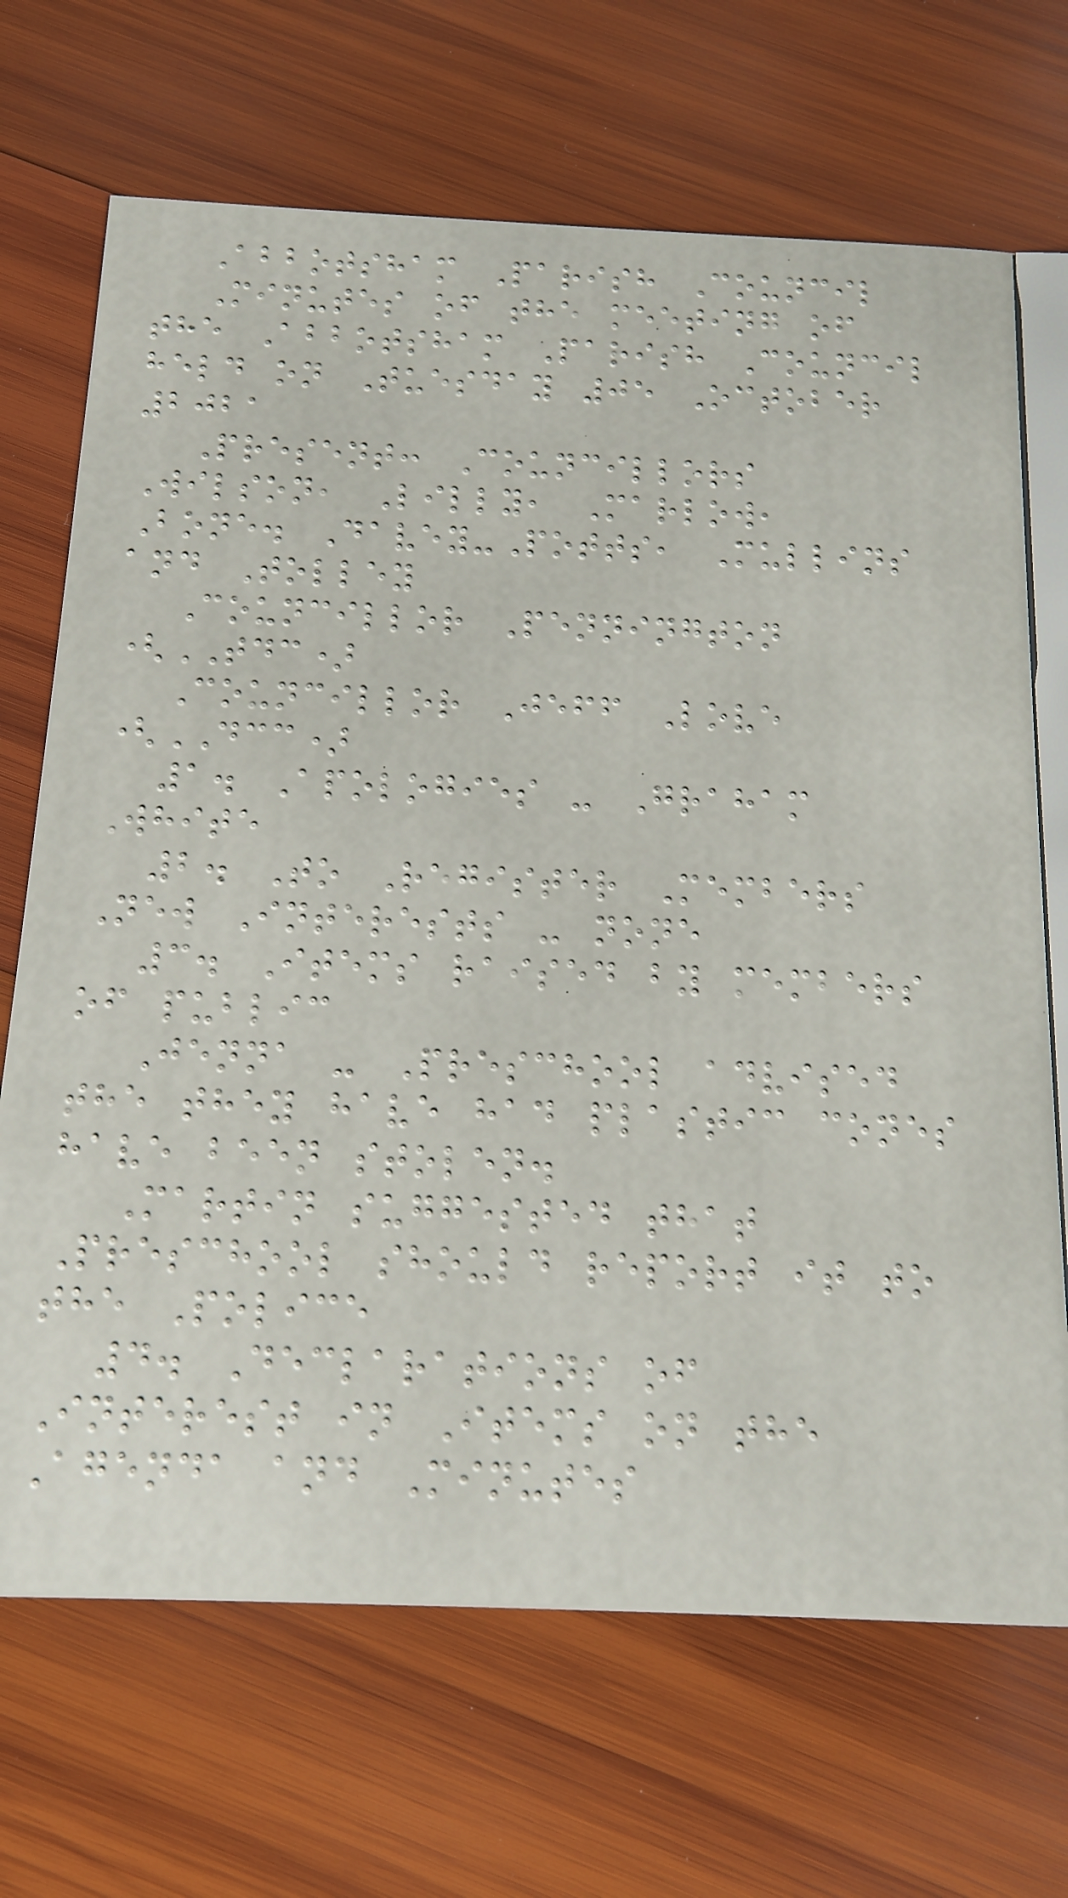Abbotsham Parish Council
Minutes of the meeting of
the Abbotsham Parish Council
held on Tuesday 05 October
2021
Present: Councillors
Wilson, Lilly, Marlow,
Bone. Davey-Potts, Mullins
and Tolley
Councillor Pennington
(TDC)
Councillor Jeff Love
(DCC)
1. Apologies - Graham
White
2. To Register Members
New Interests - none
3. Items raised by members
of public
Jenna - Preschool advised
the they have had plastic cones
have been stolen.
Martin suggested that
Preschool should report it to
the Police
4. Declarations of
Interest in Items on the
Agenda and Minutes
